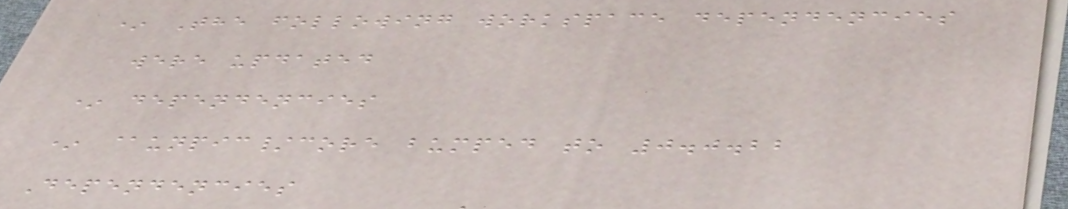* The following workspace dependencies
were updated
* dependencies
* @unpic/core bumped to 0.0.22
Dependencies
